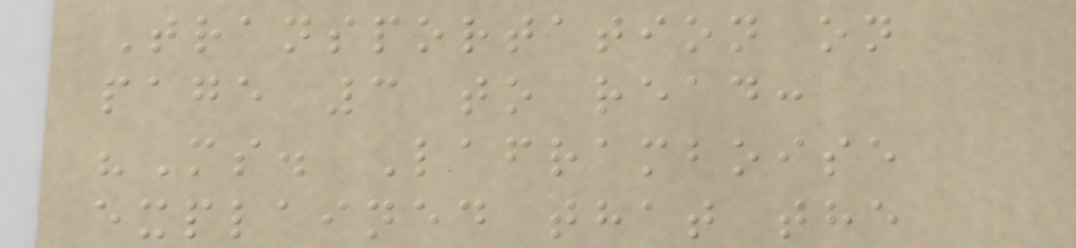Transportation on
page 3 to read:
"Ms. Laframboise
explained that the
